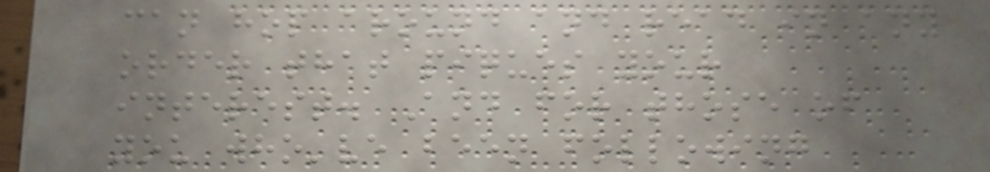can hop around and read in any
order that piques your
interest. And for those of
you who've been following
